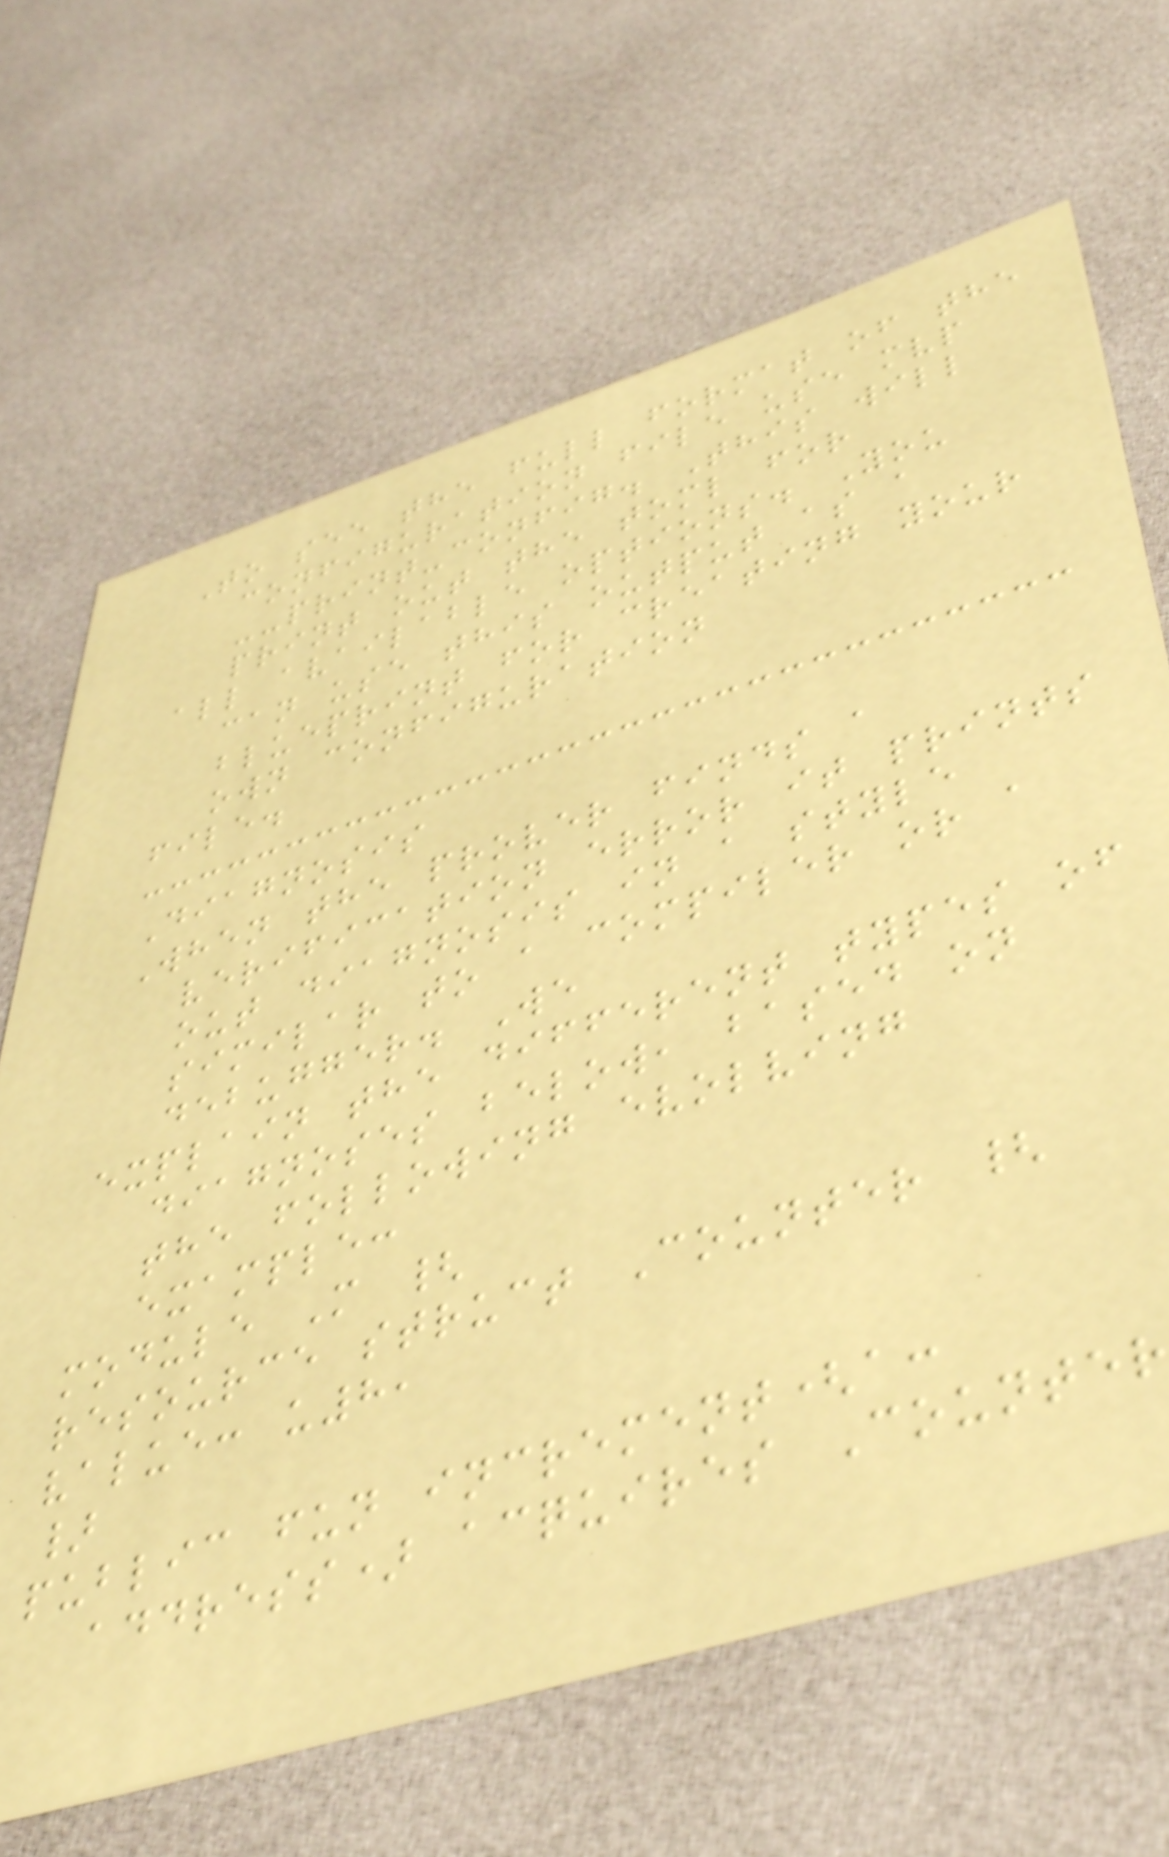To see the full format of the
configuration file use mvp
--print-config. This will
print out the toml for
all available options. You
can use this output as a
blueprint for creating your
own configuration
file.
Diagnosis
When the prover finds a
verification error it prints
out diagnosis in a style
similar to a compiler or a
debugger. We
explain the different types of
diagnoses below, based on
the following evolving
example:
module M {
resource struct Counter {
value: u8,
}
public fun increment(a:
address) acquires Counter
